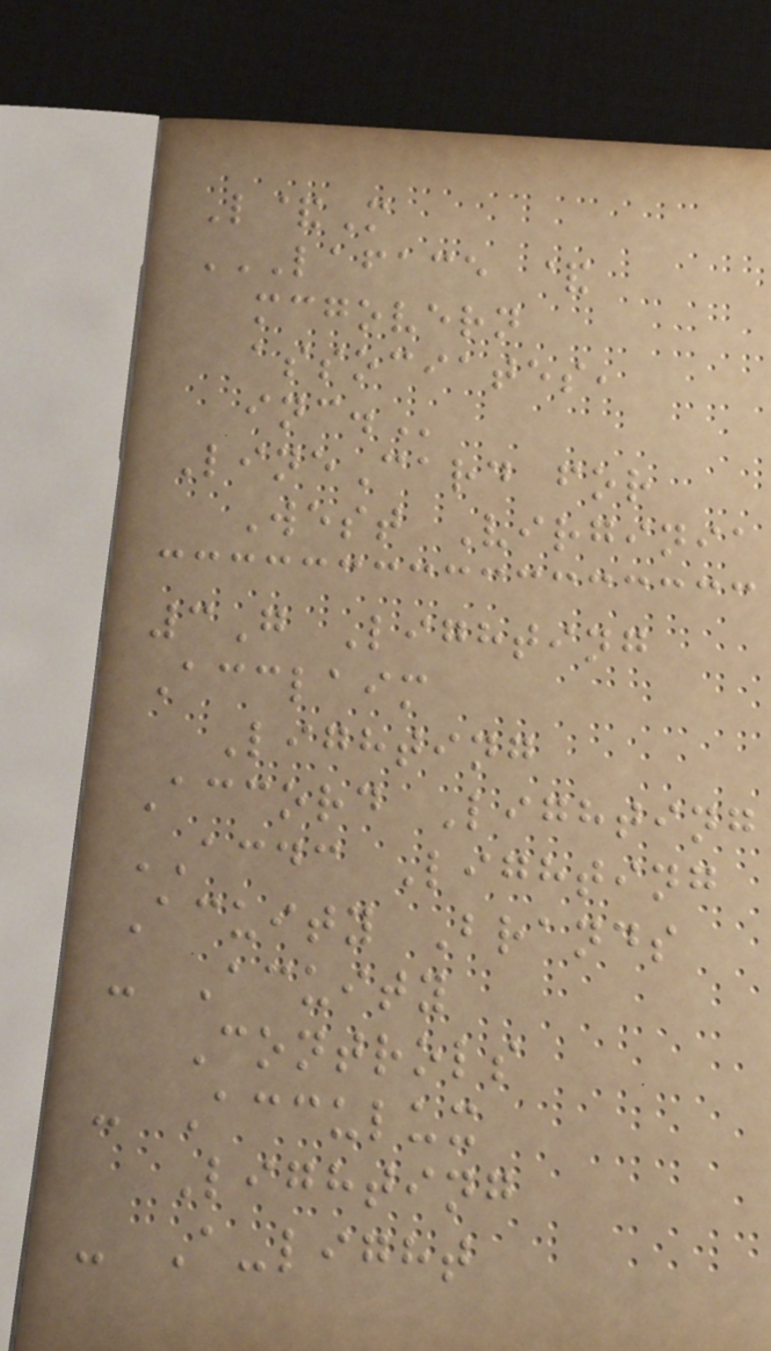L&M
LAFACE &
MCGOVERN
ASSOCIATES,
INC.
LineCard for
West Virginia
3G Lighting
Acclaim
Lighting
Accord Lighting
ACDC Lighting
Acuity Brands
- Acuity
Controls
- Acculux
Lighting
- A-light
